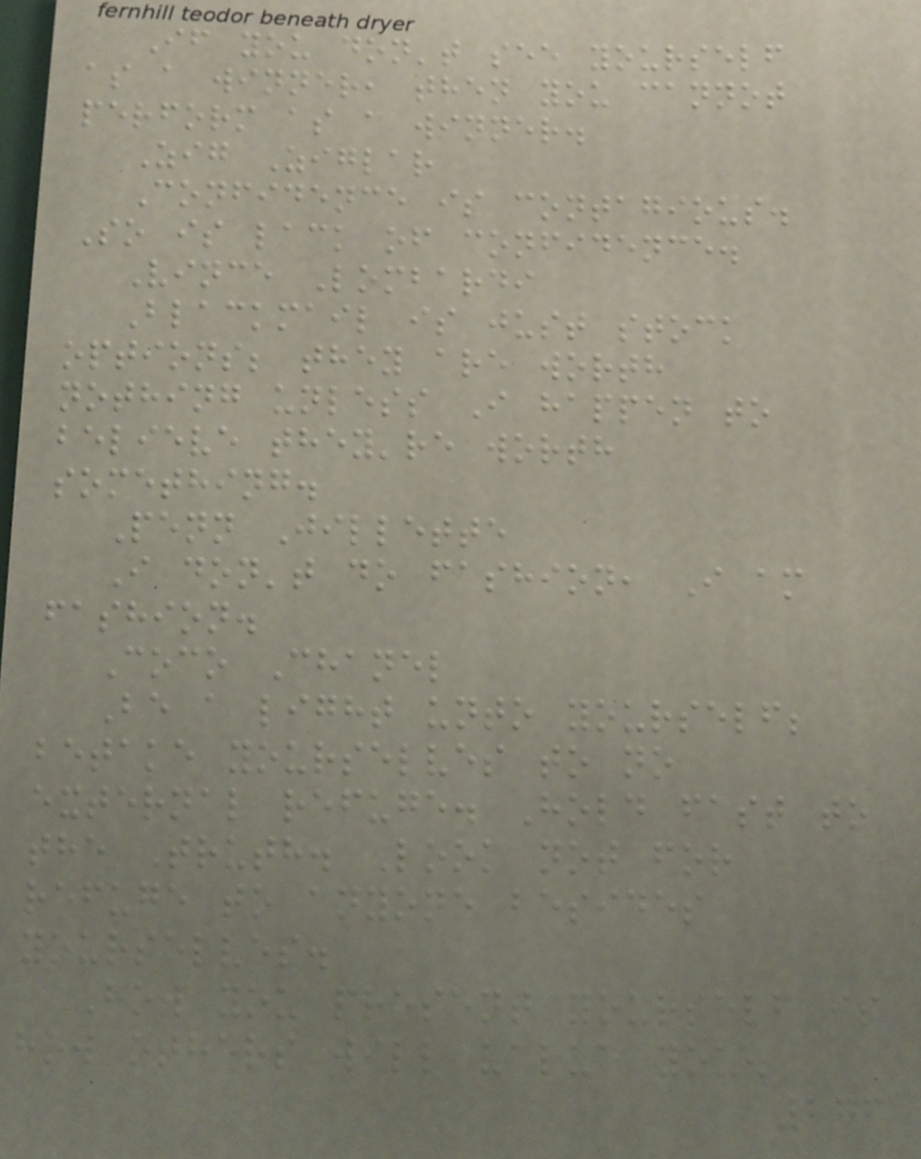If you don't see yourself
as a winner, then you cannot
perform as a winner.
Zig Ziglar
Confidence is contagious.
So is lack of confidence.
Vince Lombardi
Blackmail is just stock
options; they are worth
nothing unless I happen to
believe they're worth
something.
Penn Jillette
I don't do fashion, I am
fashion.
Coco Chanel
Be a light unto yourself;
betake yourselves to no
external refuge. Hold fast to
the Truth. Look not for
refuge to anyone besides
yourselves.
How you present yourself is
how others will value you.
276
